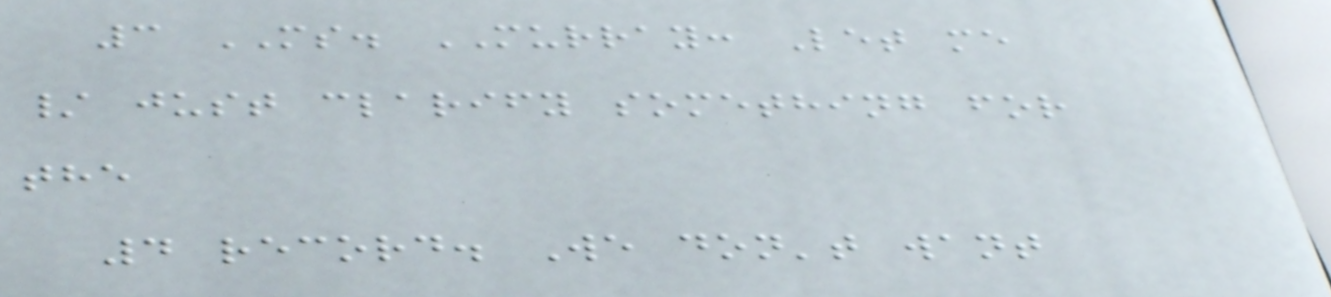3 MS. MURRAY: Let me
/ just clarify something for
the
4 record. We don't want
